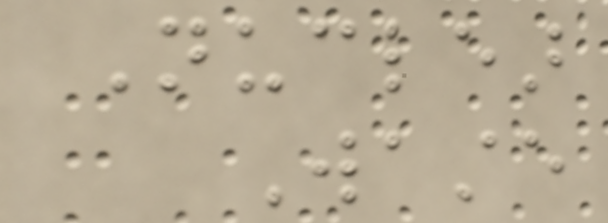Nuclear
Waste
